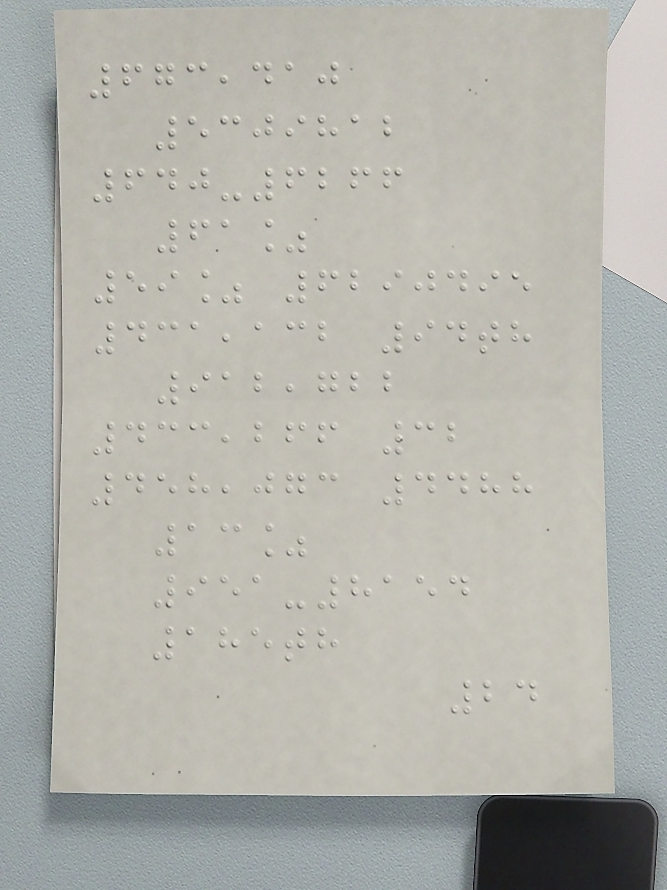673,410
5309812
640-6266
61%
59% 6290495
431,132 94th
912,722
433,266 32
458,073 4488
13%
951-8154
185th
24
